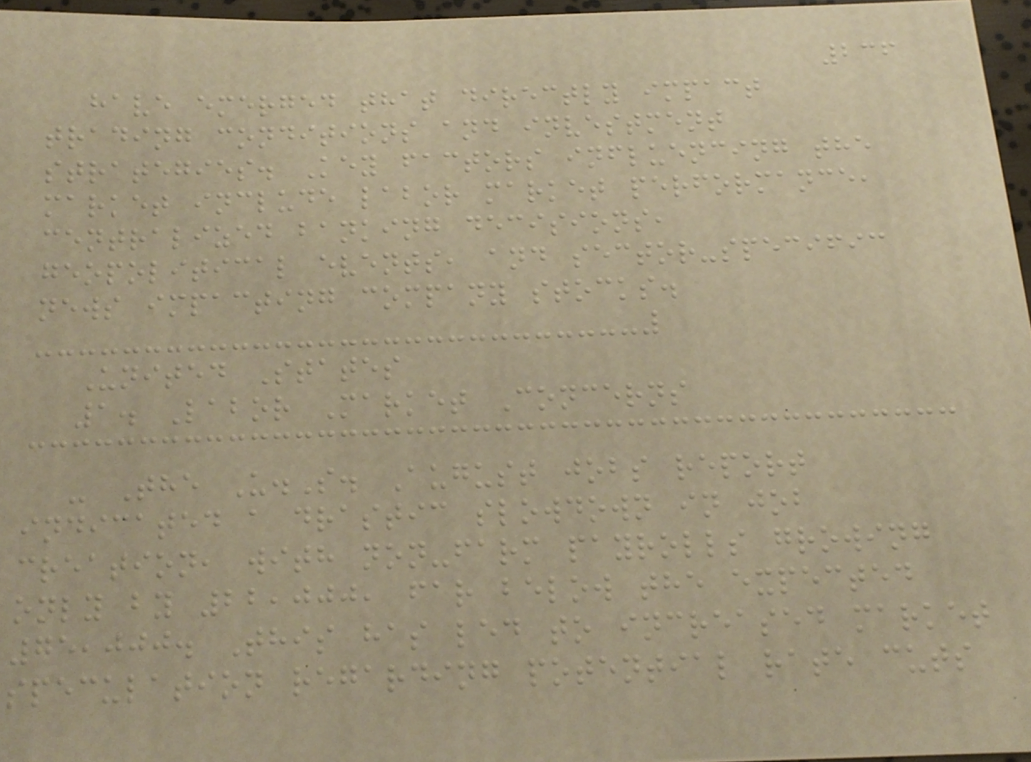236
have emerged that directly impact
trading conditions and investment
strategies. Key factors influencing the
market include labor market performance,
centralized banking decisions,
geopolitical events, and sector-specific
news impacting company stocks.
United States
1. Labor Market Concerns
- The U.S. August jobs report
indicated a drastic slowdown in job
creation, with non-farm payrolls growing
only by 22,000, far below the expected
75,000. This has led to increased market
speculation regarding potential rate cuts
